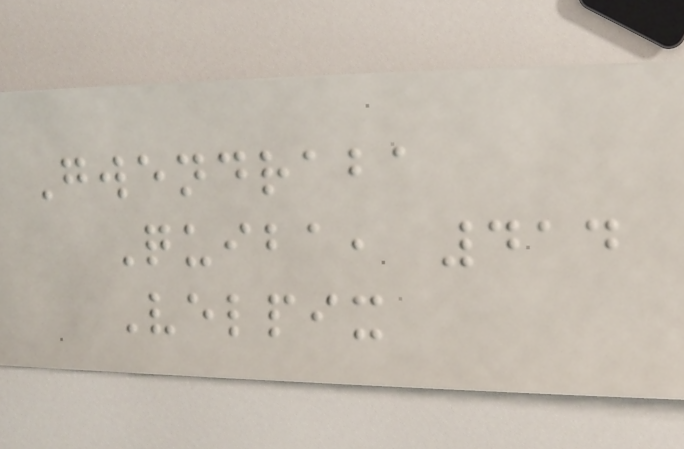Gwendraba
Quiba, 414
Velpix
